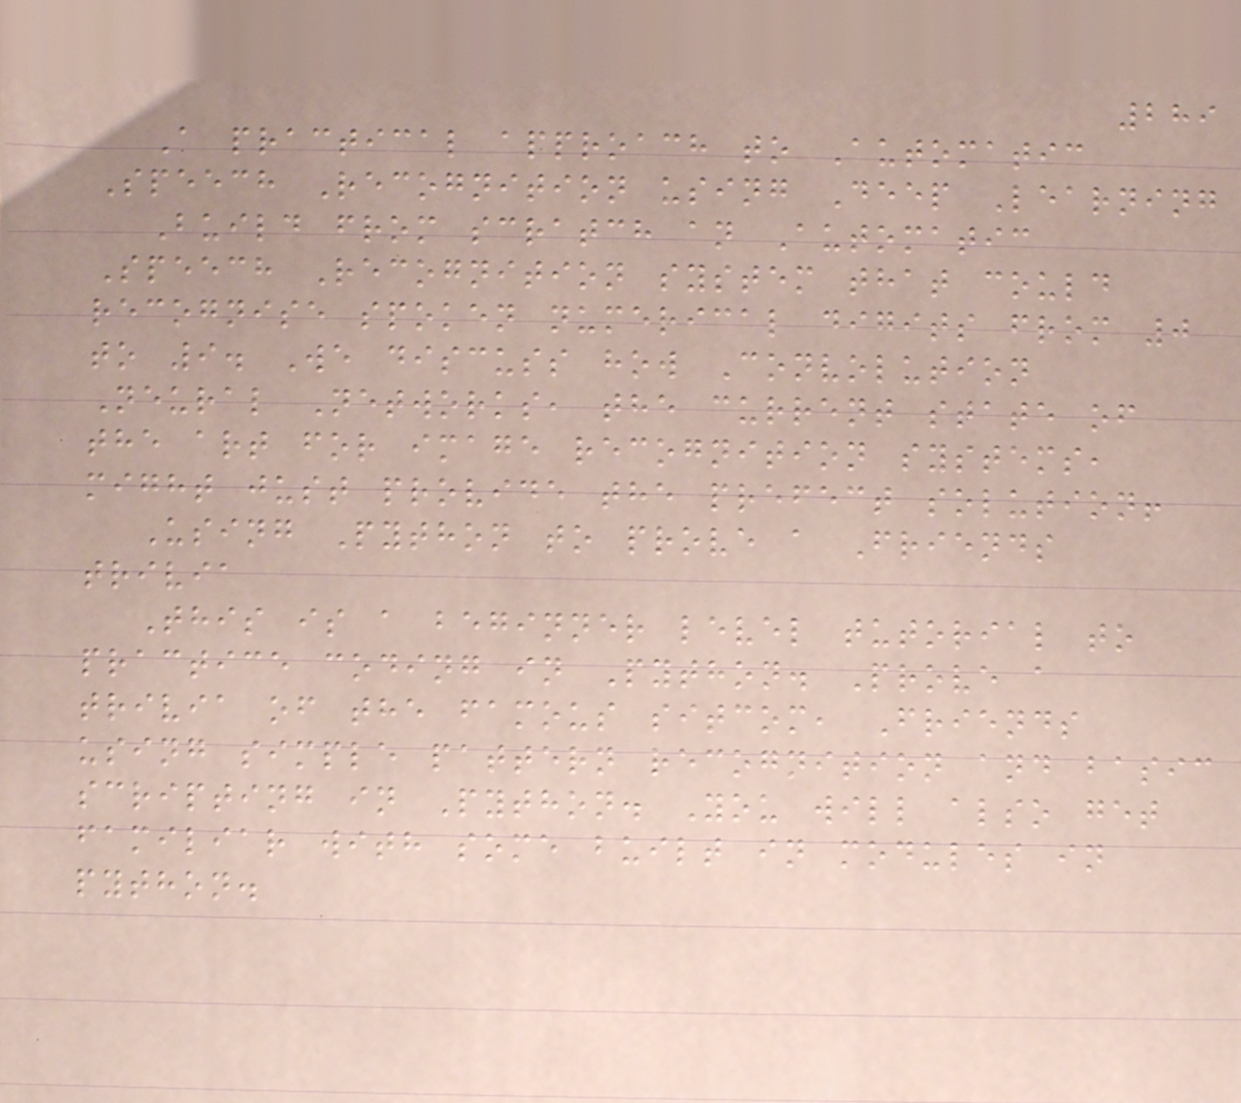289
A practical approach to Automatic
Speech Recognition using Deep Learning
Build from scratch an Automatic
Speech Recognition system that could
recognise spoken numerical digits from 0
to 9. We discuss how Convolution
Neural Networks, the current state of
the art for image recognition systems,
might just provide the prefect solution!
Using Python to prove a Friends
trivia
This is a beginner level tutorial to
practice coding in Python. Prove a
trivia of the famous sitcom, Friends
using simple pattern recognition and basic
scripting in Python. You will also get
familiar with some built in modules in
python.
